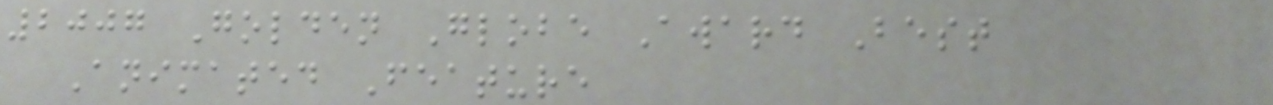2007 Golden Globe Award Best
Animated Feature
